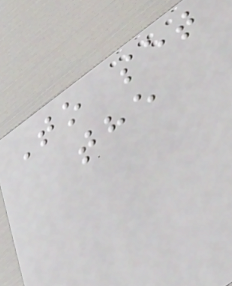To set
the
